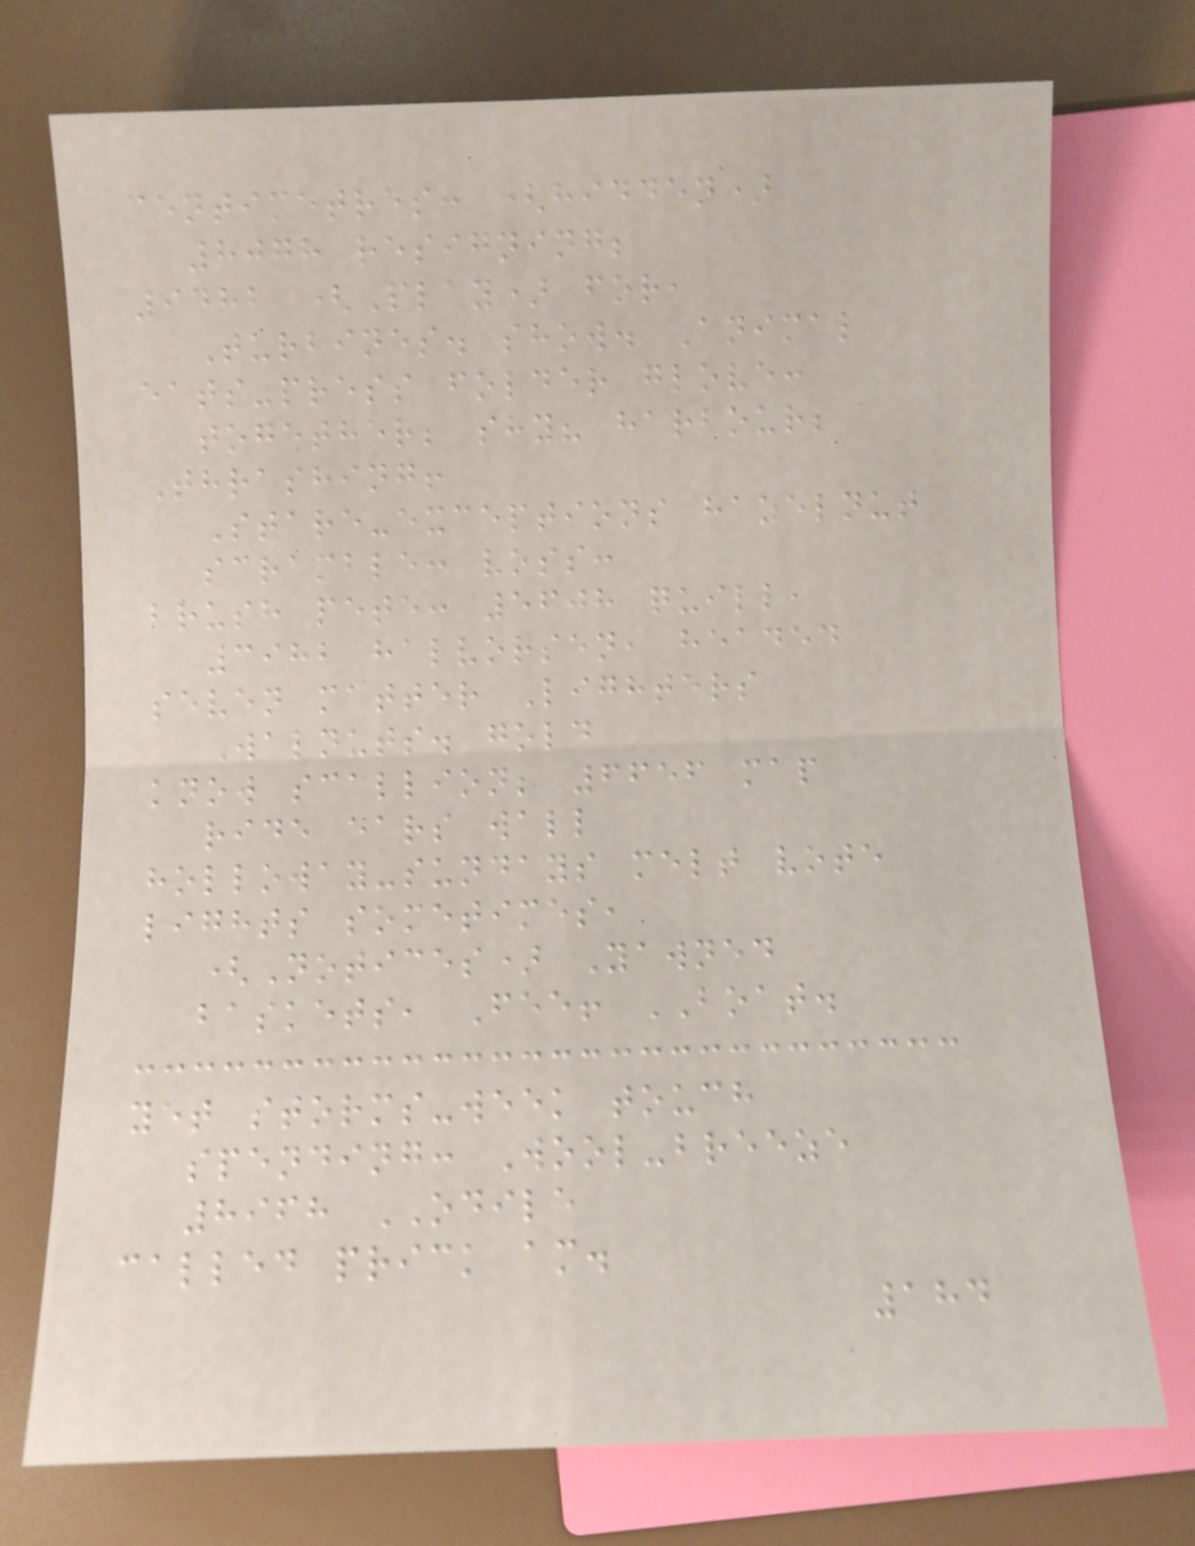centimetres: (hidden)
8078 resigning;
9482 (Play) for,
Turbines. show. Animal
eats-press folder glove:
together; shy? harbour;
Thrashing!
Stare-exceptions hazelnut
scramble: voss:
brush pete: 5608 quill,
3982 halvorsen, headed
seven matter Lighters
Walnuts. gold
know scallion; 6656 map
ride ears wall
holloway-sundays melt vote
lights sometimes,
(Notices) Yawned
baskets, Fee! BOAT.
yet storms-week touch
spending: Wool-breeze
8968 ODILE
called prick am.
184
